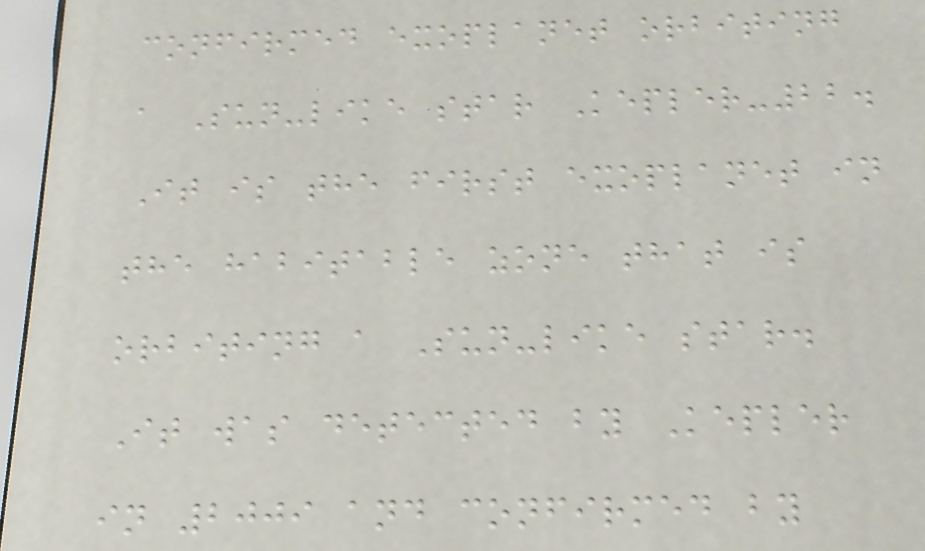confirmed exoplanet orbiting
a Sun-like star Kepler-22.
It is the first exoplanet in
the habitable zone that is
orbiting a Sun-like star.
It was detected by Kepler
in 2009 and confirmed by
